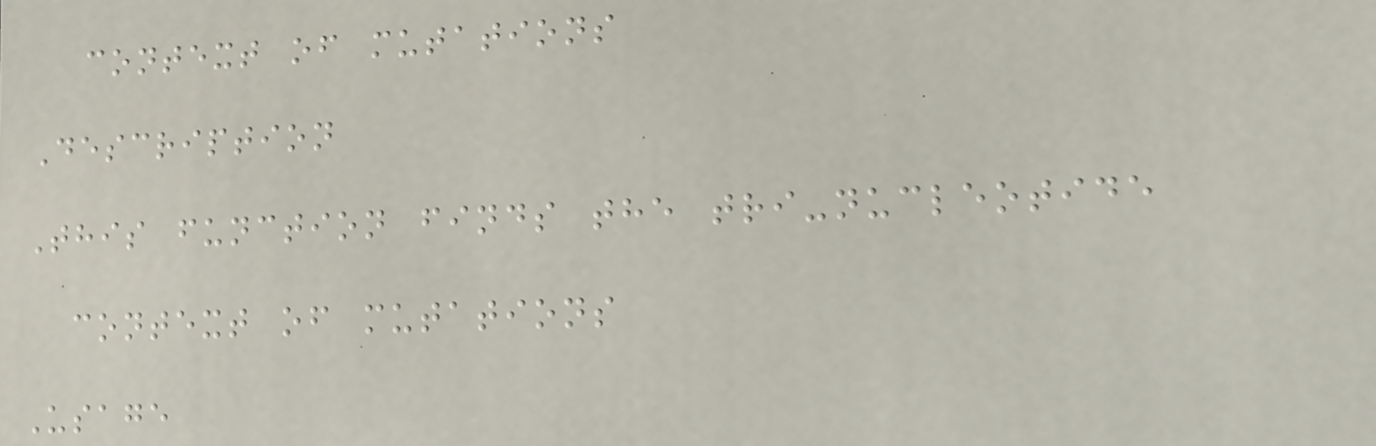context of mutations
Description
This function finds the tri-nucleotide
context of mutations
Usage
